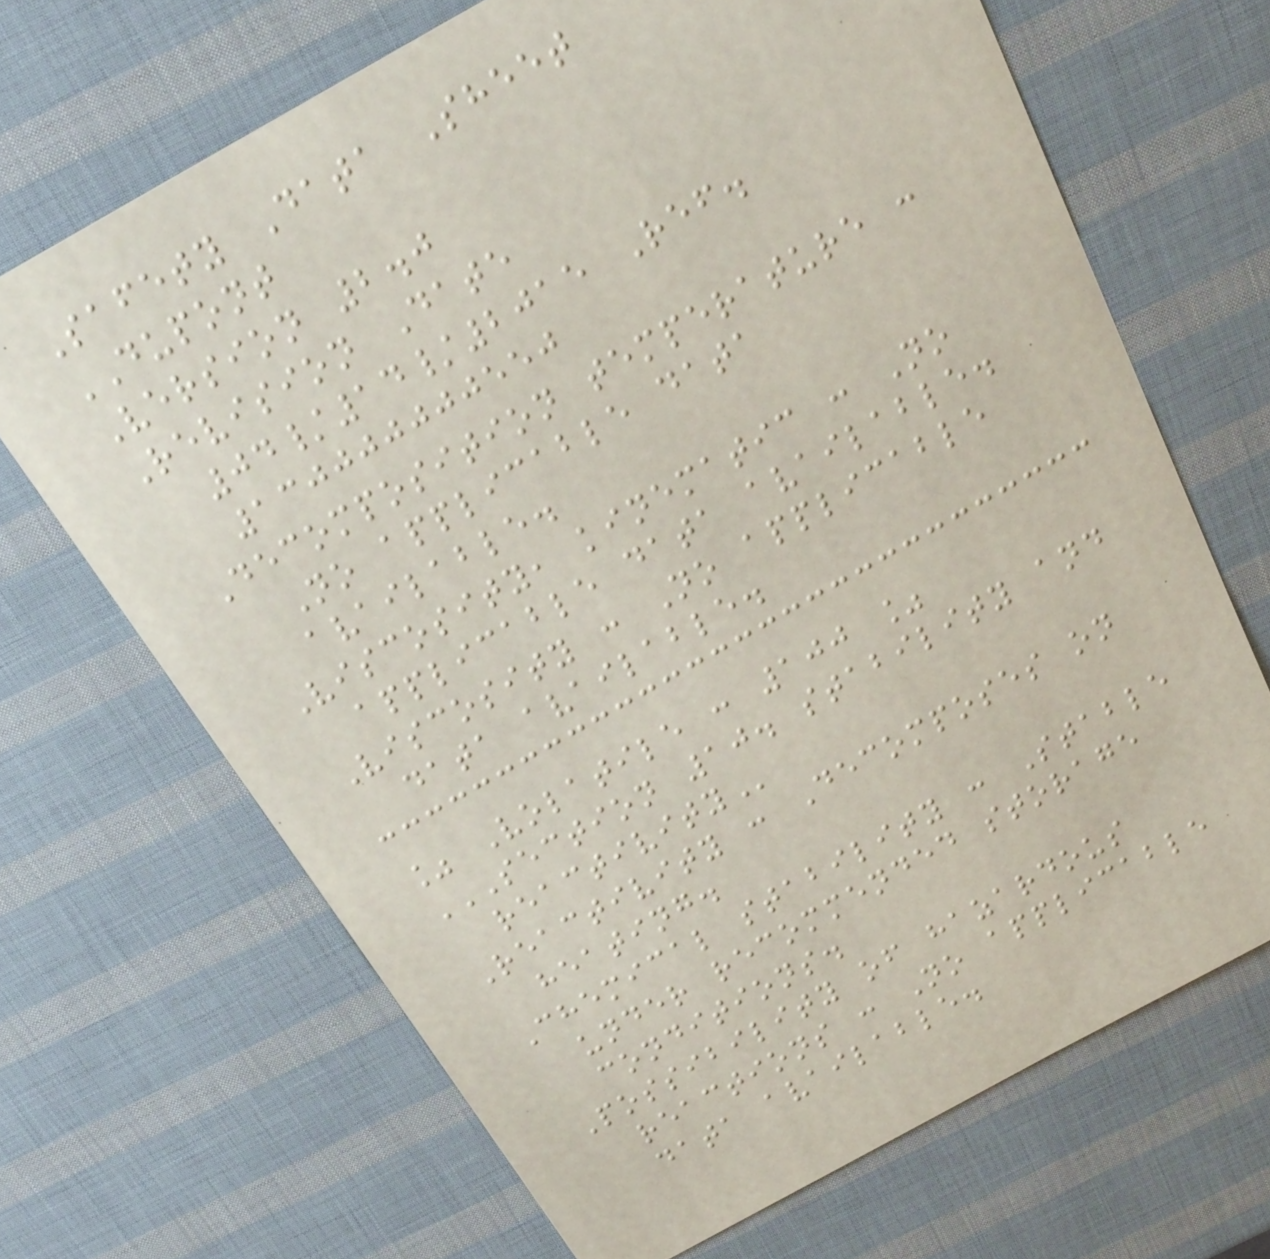Safety Data Sheet
DUPONT
Version 2.0
Revision Date
04/14/2015 Ref.
130000000550
Decomposition temperature :
No applicable data
available.
Viscosity, kinematic : No
applicable data available.
Viscosity : No applicable
data available.
% Volatile : 100 %
SECTION 10. STABILITY AND
REACTIVITY
Reactivity : Decomposes on
heating.
Chemical stability : Stable
under recommended storage
conditions.
Possibility of hazardous
reactions : No applicable
data available.
